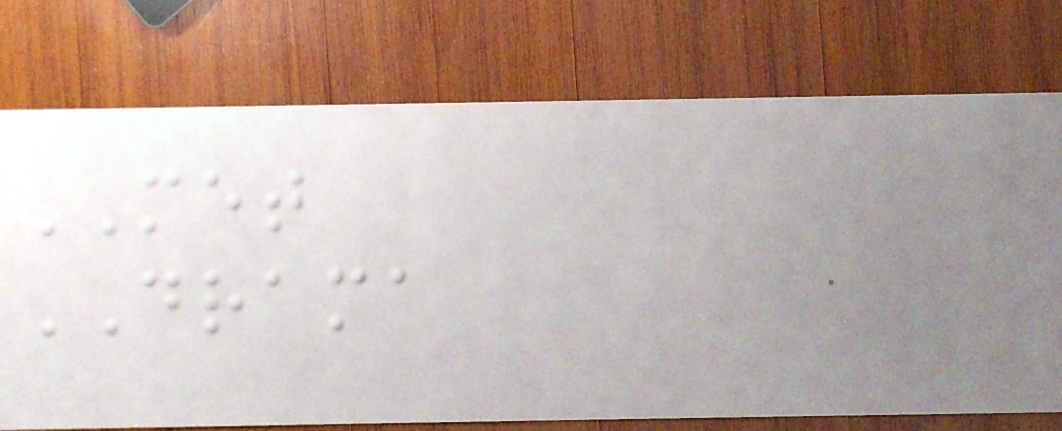MET
DRAMA
